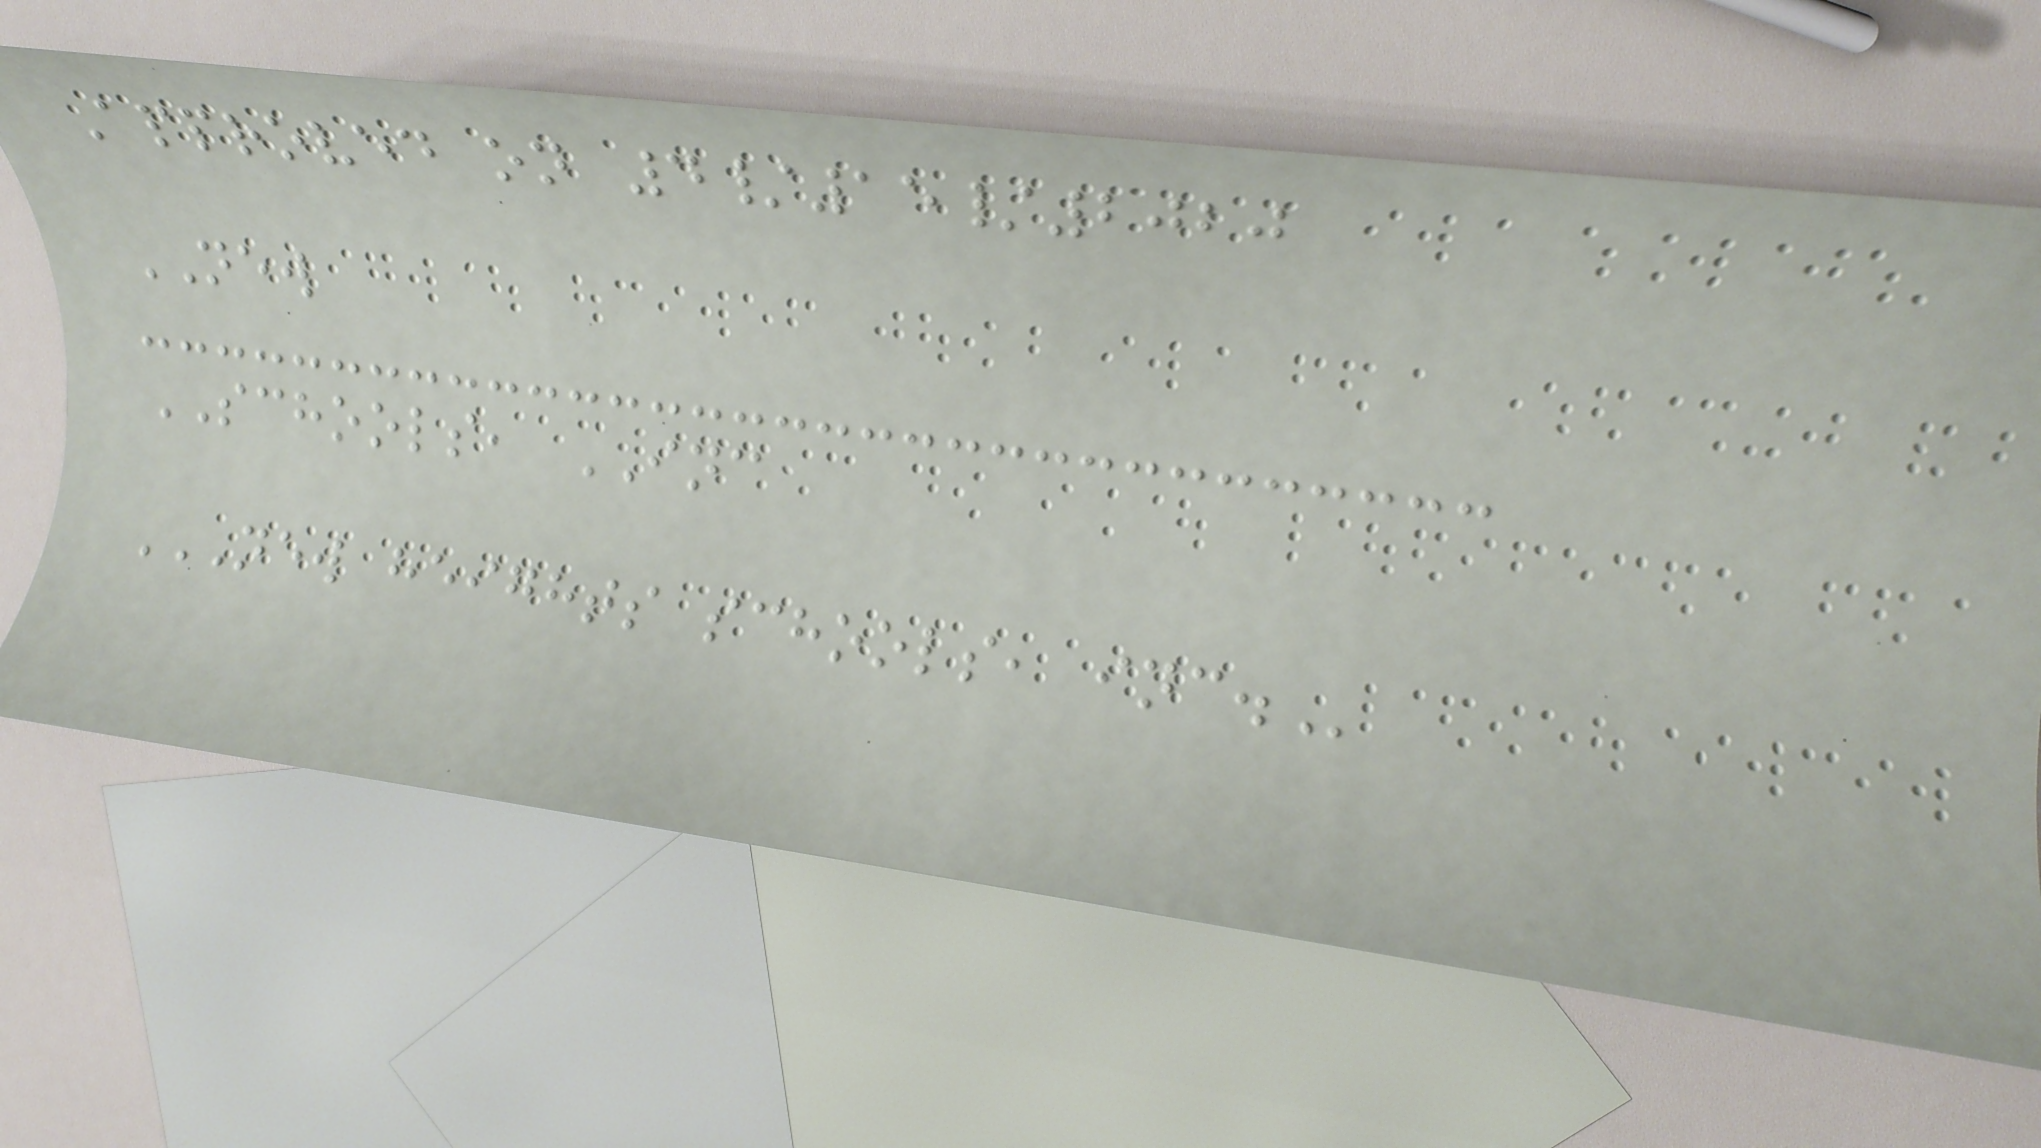Approved on 4/15/2020
NEW
SCHOOLS, INC
NEW HEIGHTS SCHOOLS, INC.
